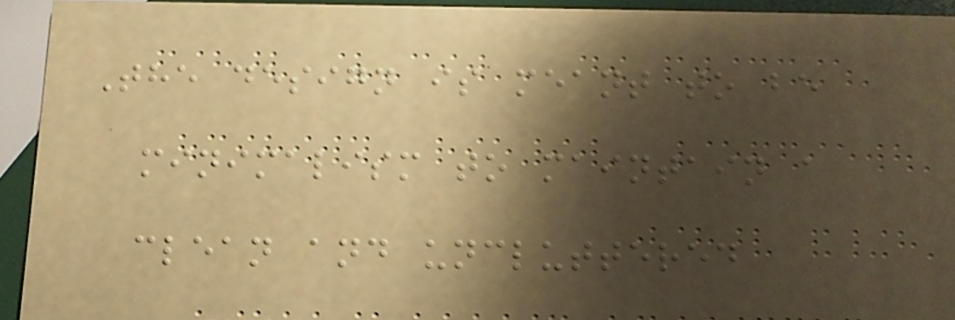The design is meant to be
minimalism to maintain a
clean and uncluttered
